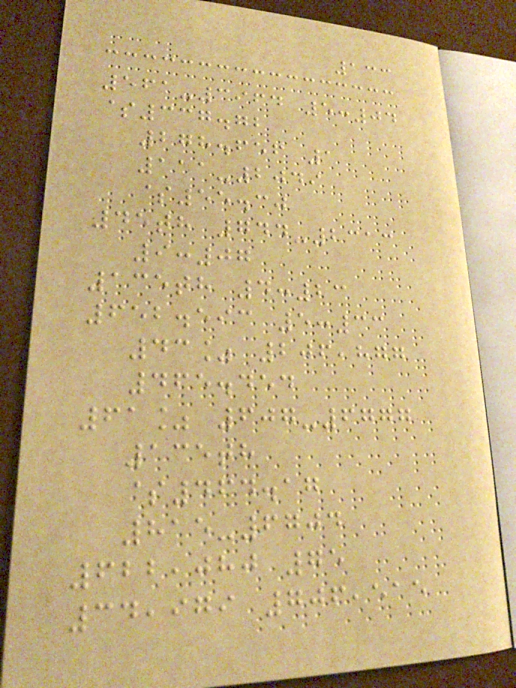133
561-3964 5:04
$337.72
278.656 1
111-2049
$55.30
45th 744-2313
9:07
135th 4:23
652.593 5:33
43% 206,877
465.454
61% 607-6777
135th
$464.17
815-6704
622,080 75
34,979 706,515
